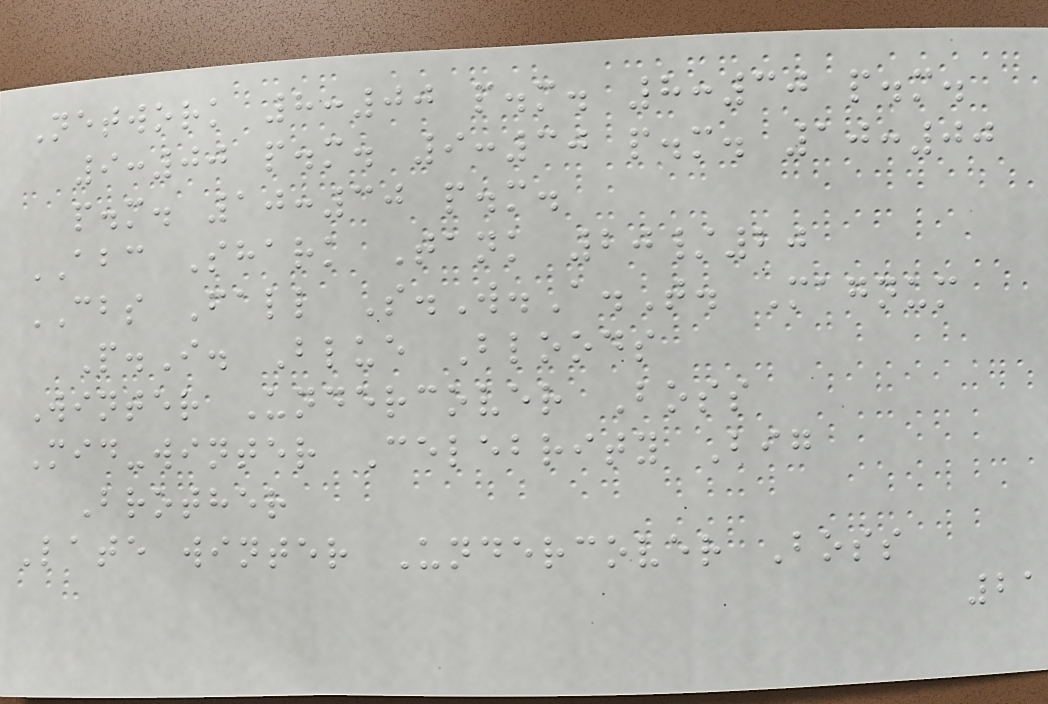Network 8:00 p.m. 8:30 p.m.
9:00 p.m. 9:30 p.m. 10:00
p.m. 10:30 p.m.
ABC Shark Tank 20/20
CBS Fall S.W.A.T. Magnum
P.I. Blue Bloods
Winter Undercover Boss
Mid-winter Celebrity Big
Brother
Late winter Undercover Boss
21
